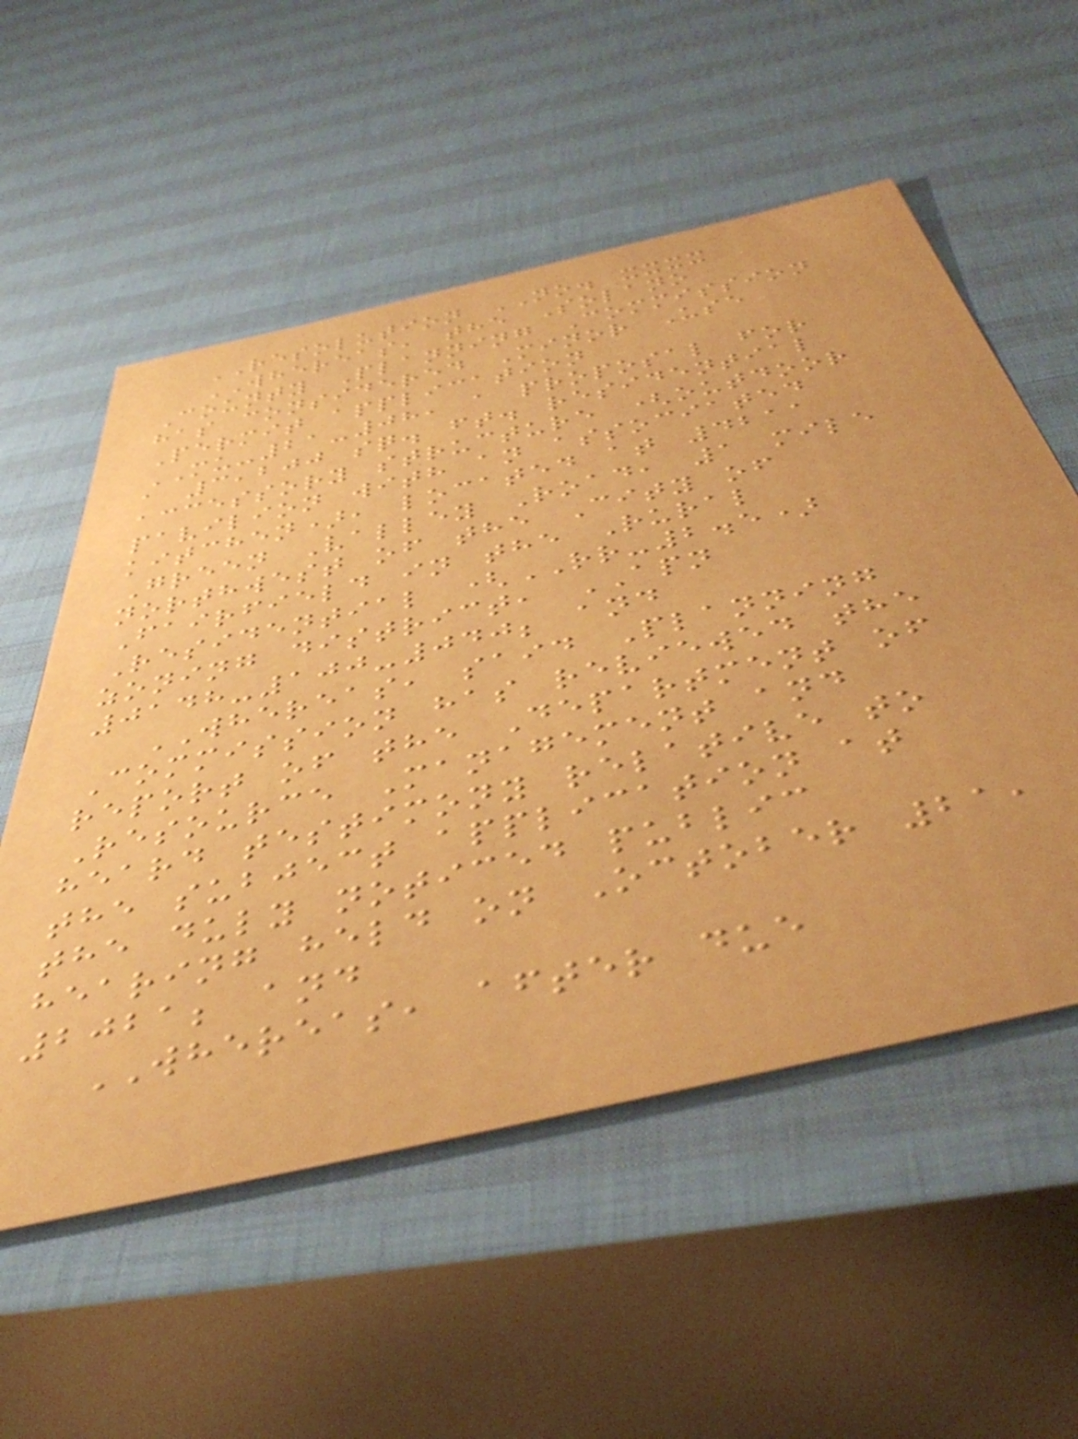RESOLUTION NO. xxxx
WHEREAS, the Solano
County Planning Commission
has considered Minor Use
Permit application
MU-21-08, a proposal for
a 3,200 sq. ft. residential
accessory structure (outdoor
pavilion with an associated
kitchen), located at 4211
Green Valley Road, 1 mile
northwest of the City of
Fairfield in the Rural
Residential (RR-2.5)
zoning district, APN
0148-100-040; and
WHEREAS, said Planning
Commission has reviewed the
report of the Department of
Resource Management and
heard testimony relative to
the subject application at
the duly noticed public
hearing held on October 21,
2021; and
WHEREAS, after due
